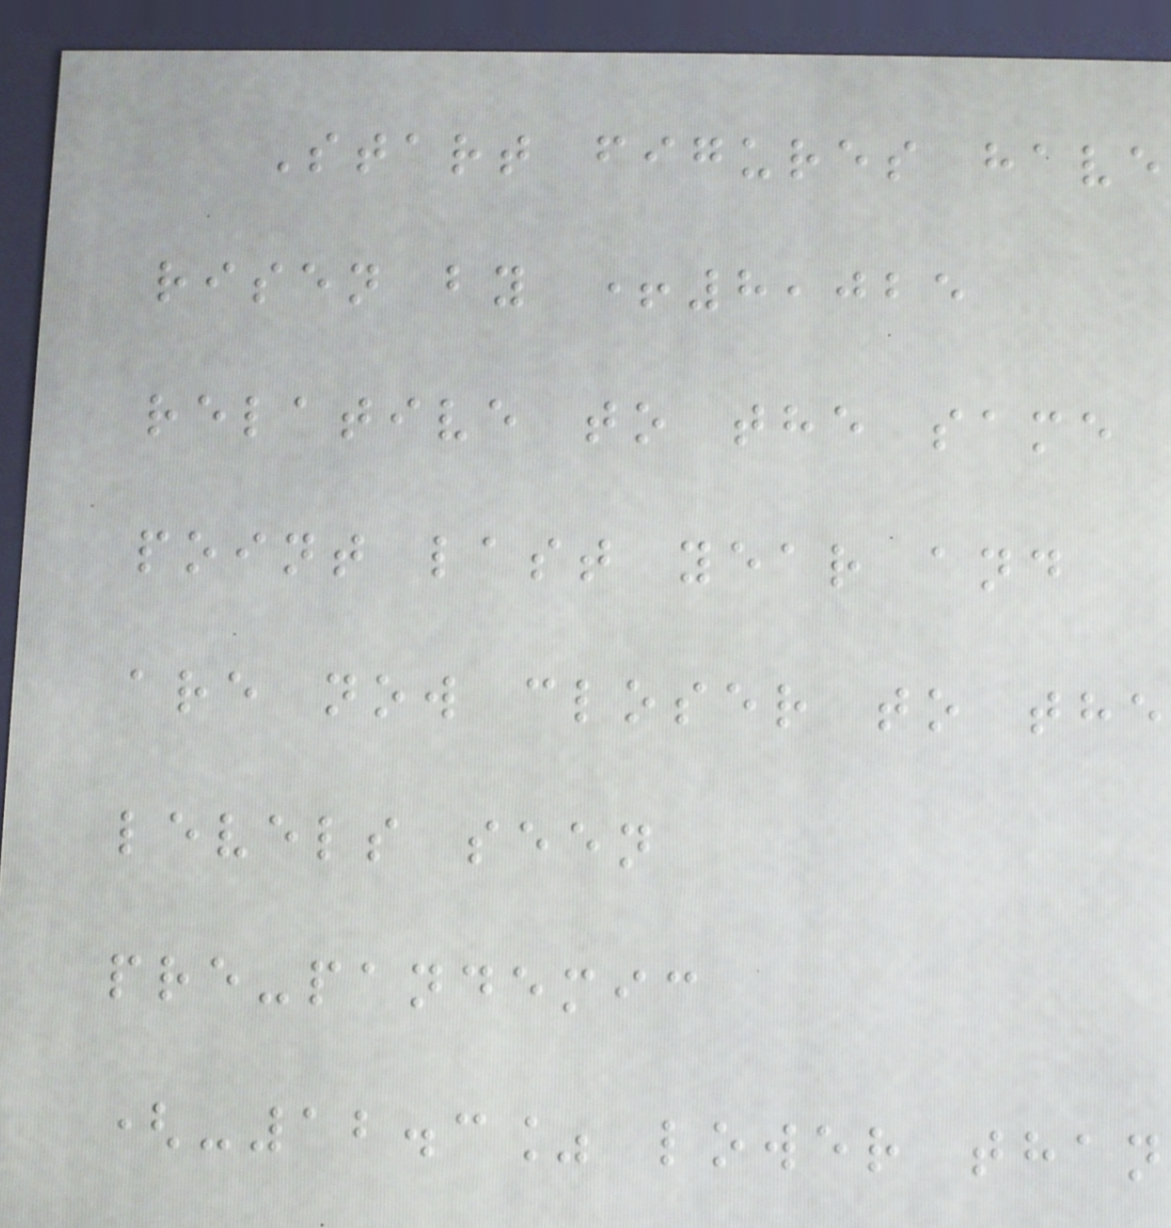Start figures have
risen by +8,025
relative to the same
point last year and
are now closer to the
levels seen
pre-pandemic
(-12.3% lower than
